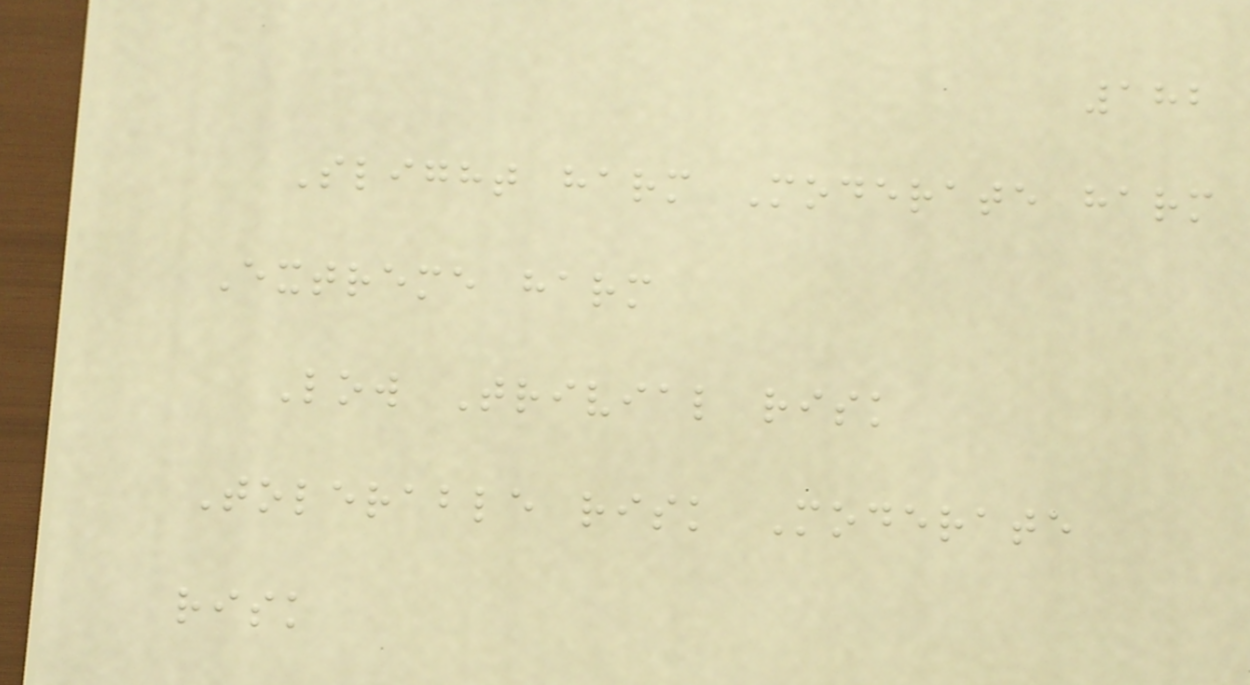182
Slight harm Moderate harm
Extreme harm
Low Trivial risk
Tolerable risk Moderate
risk
